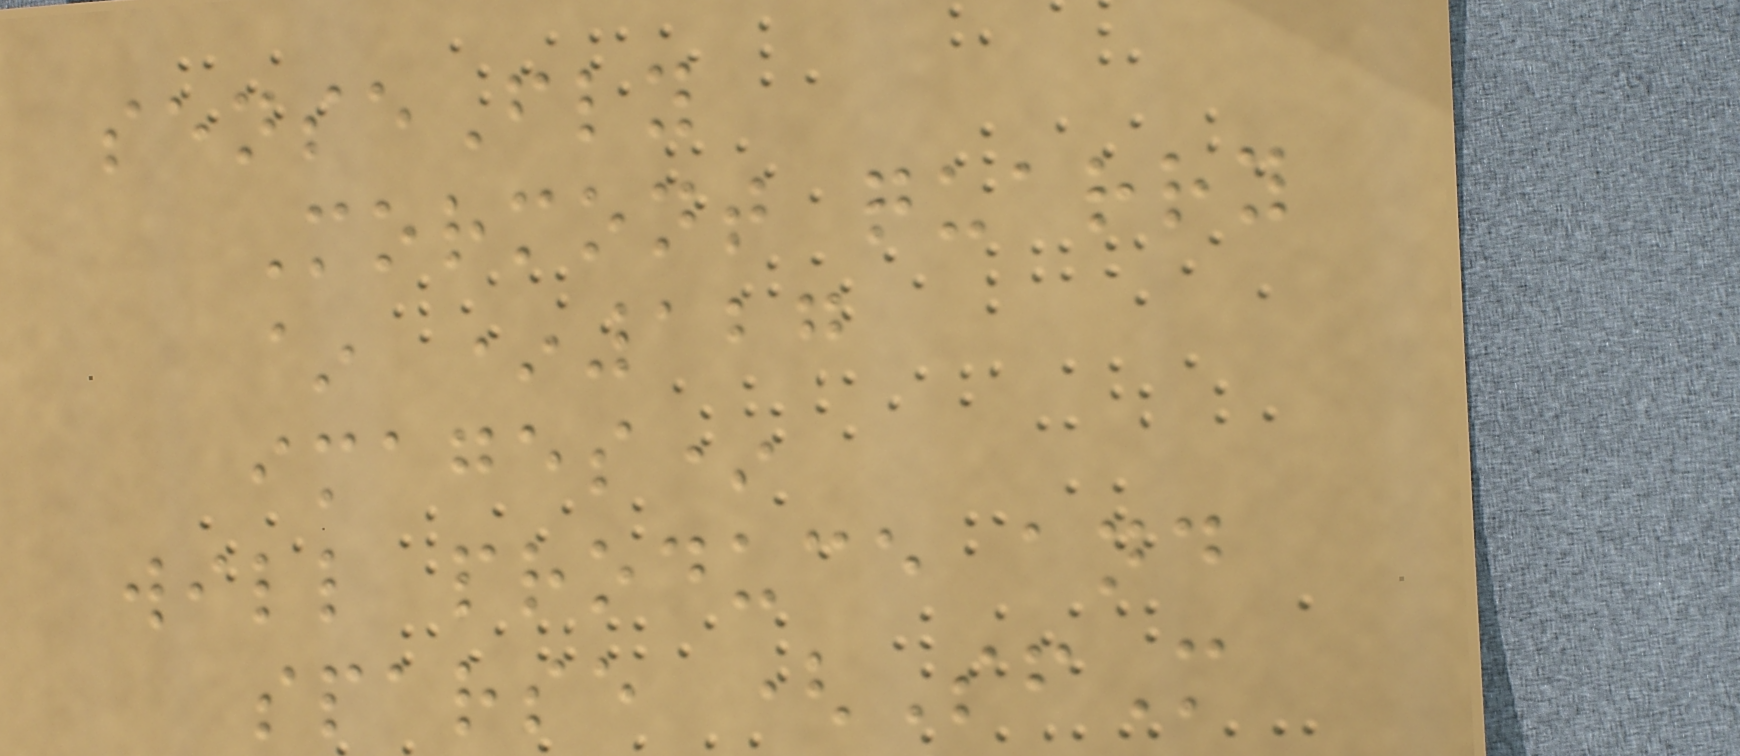senseFly
Mormont quarry
~ *127
images*
will produce and
sparse (SfM
